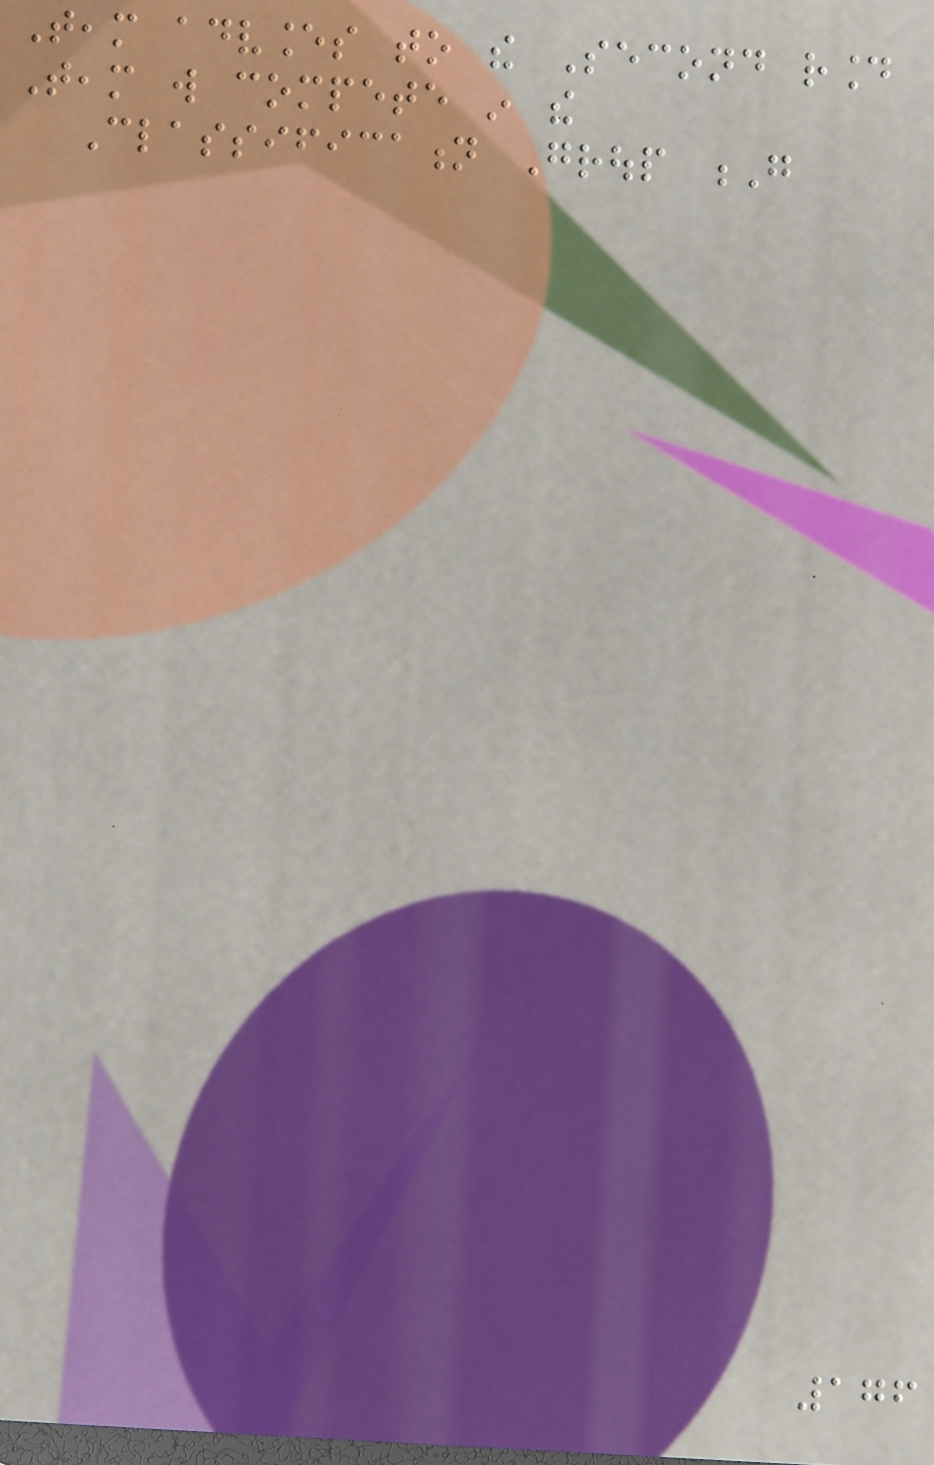Team advances to the Second round
Team will compete in the
Classification Group G
176
